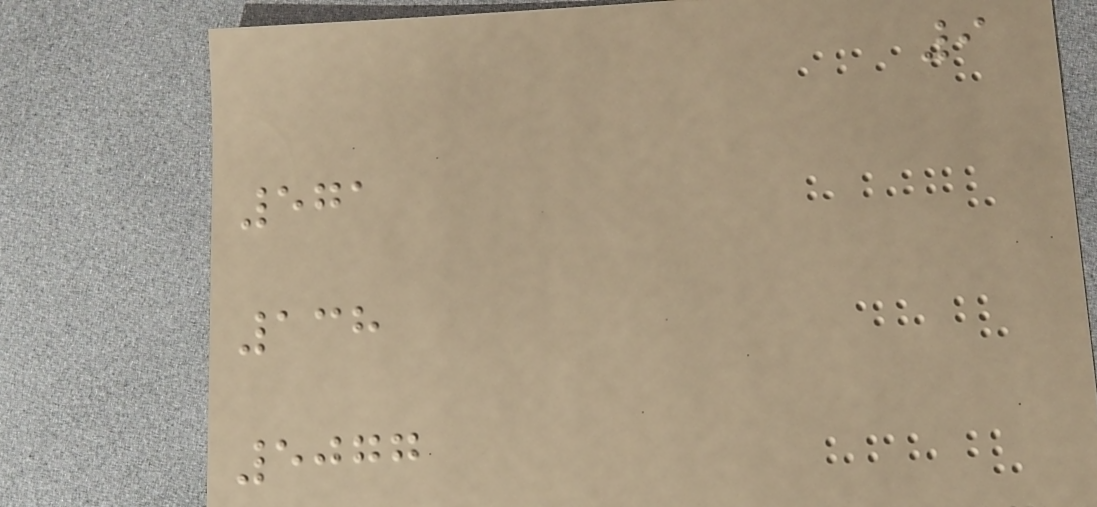9
571
138
5077
